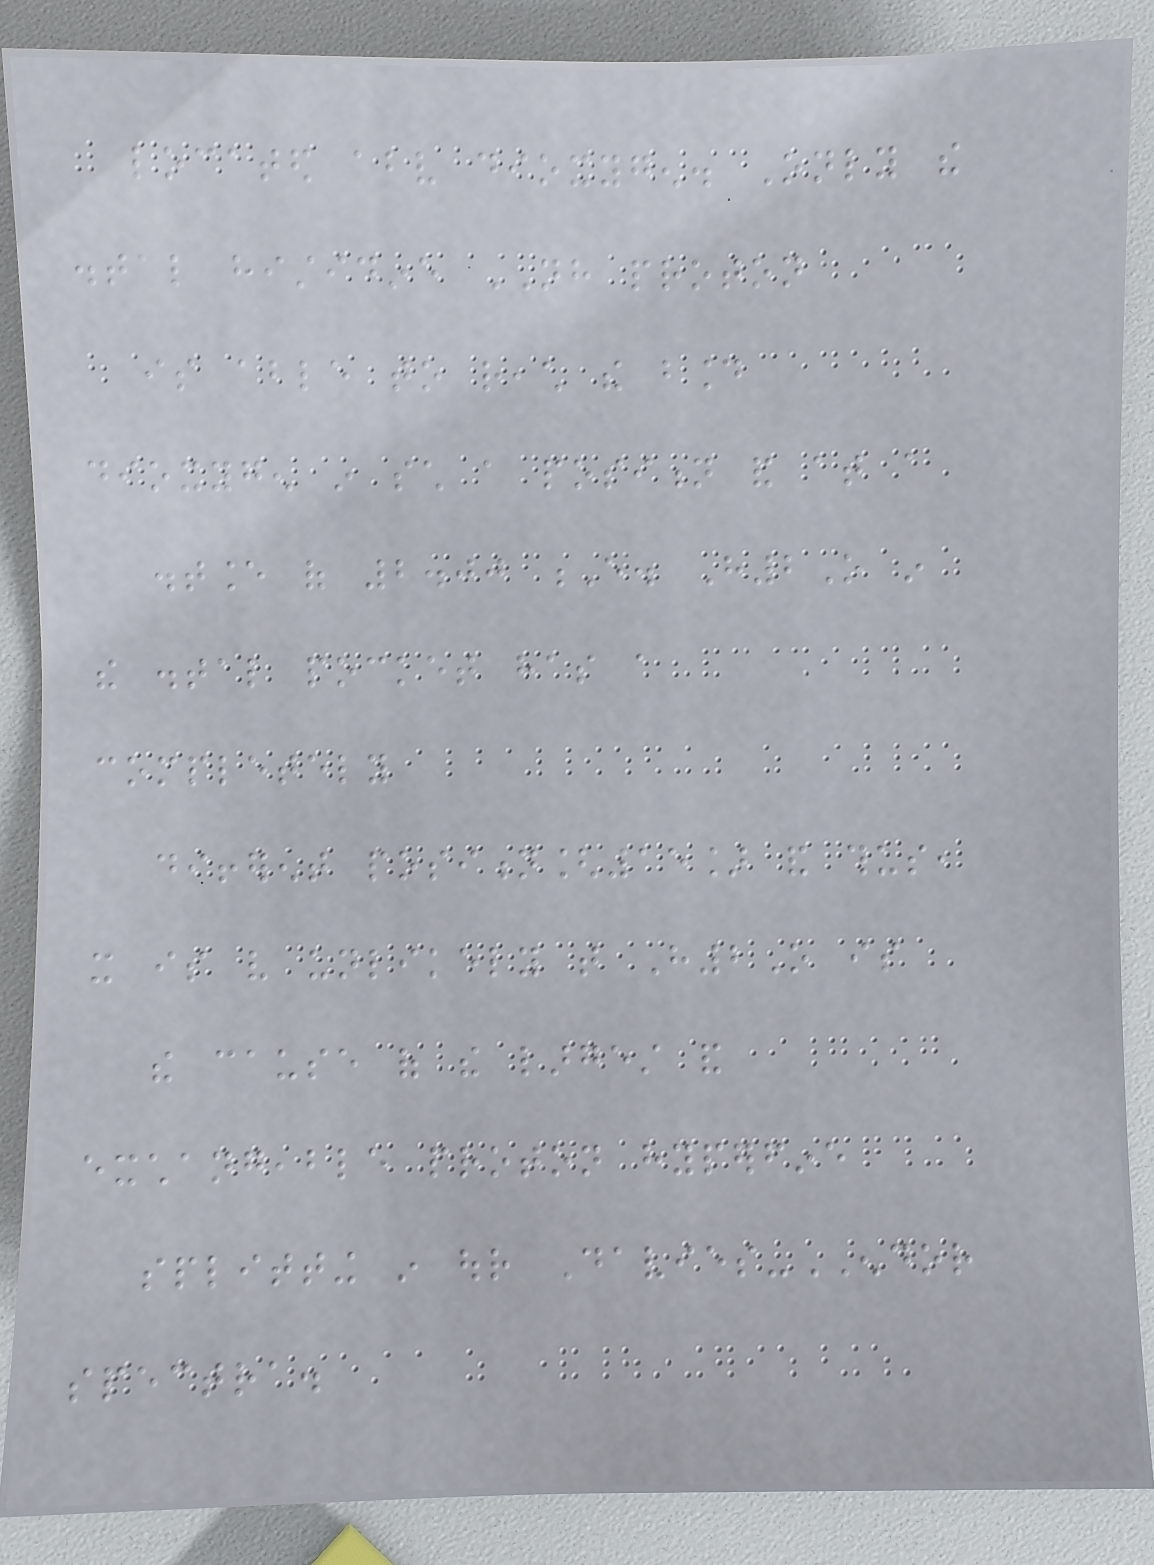located above dioxygen. Only the
distal histidine NH proton
is able to reach the bound
dioxygen in such a position and at a
distance of 2.00 E. H2O in
the distal pocket has a
completely
different position[15] and thus,
it is very unlikely that H2O is
the cause of the largest and
exchangeable proton hyperfine
splitting in our Davies-ENDOR
spectra.
